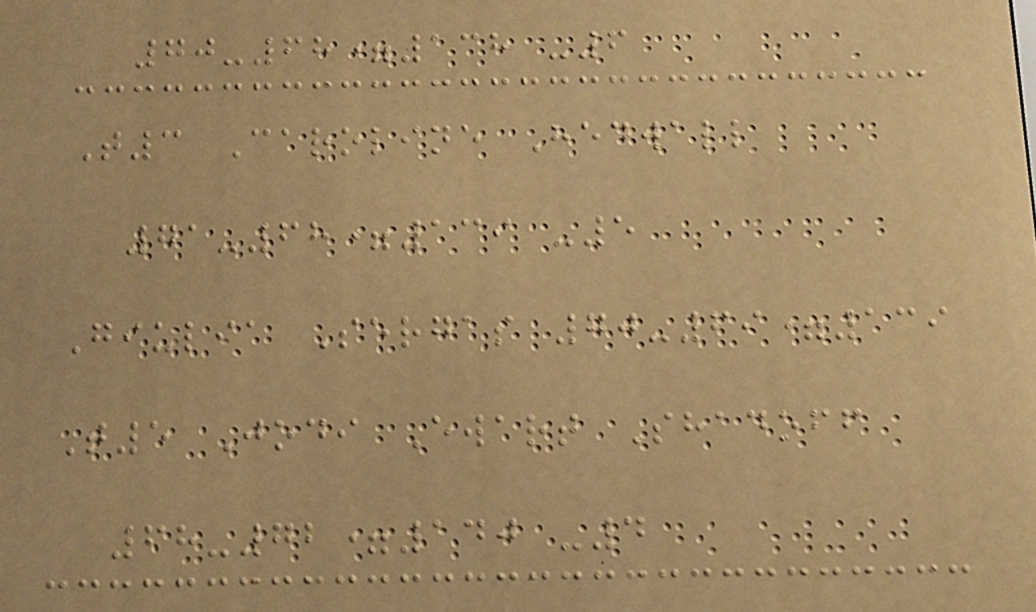70-68=138 -6
T3 Caroline Hedwall
71-68=139 -5
Giulia Sergas 70-69=139
T5 Jodi Ewart Shadoff
68-72=140 -4
